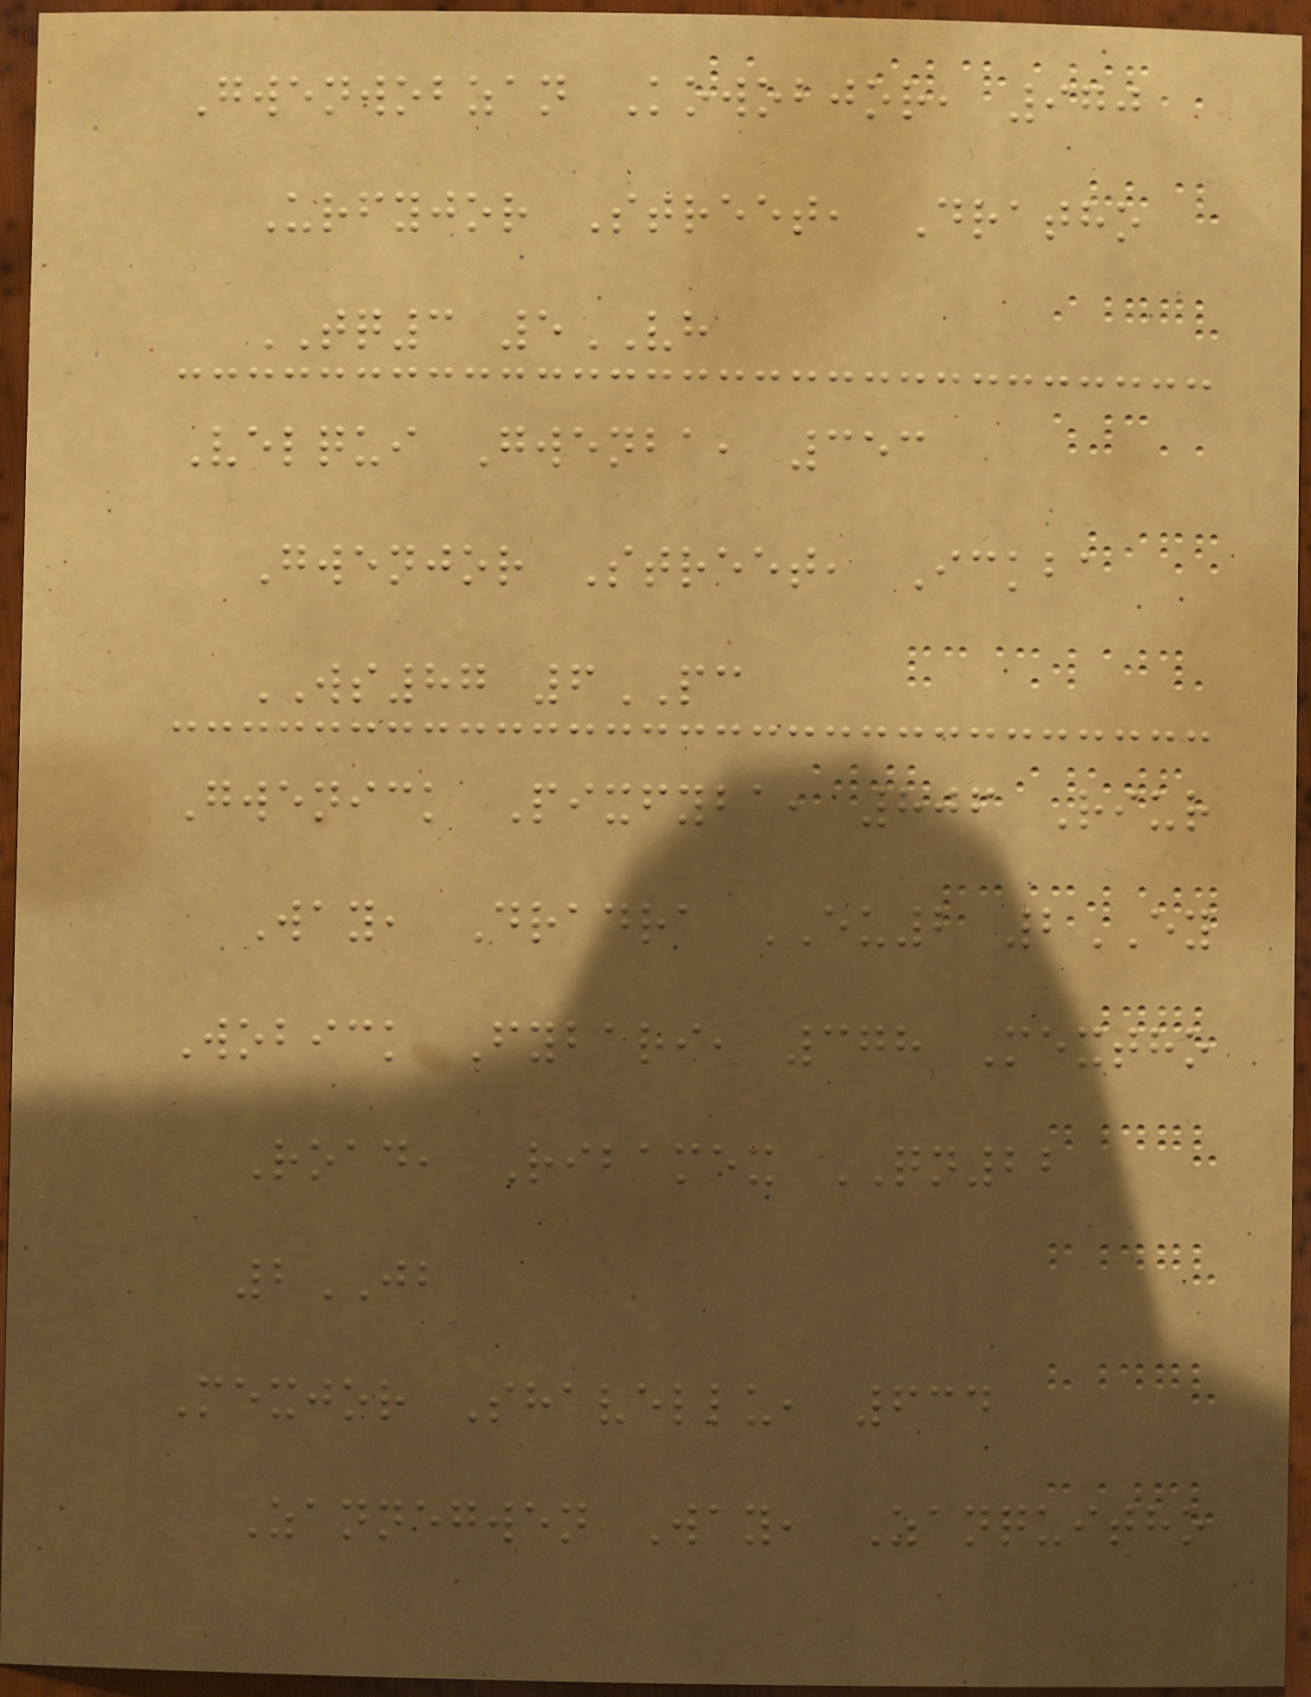Gwenwobzan Kowobjor, 970
Urfyjor Street, Dratho
TQ3 5VH
Velqui Gwenba, 353
Gwenjor Street, Ickba
WS87 6PC
Gwenick Pixfyba, 806 Riur
Way, Dradra EU2 2EY
Wobick Fybari, 378 Mextho
Road, Ribamex QN22
2JB
Mexjor Shavellu, 634
Zannegwen Way, Zanquitho
